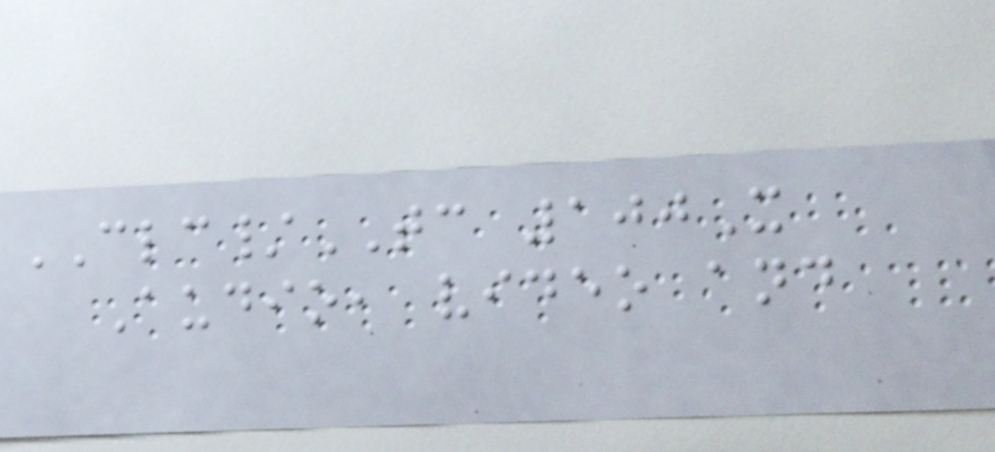CLC/TC 100X
Audio, video and
